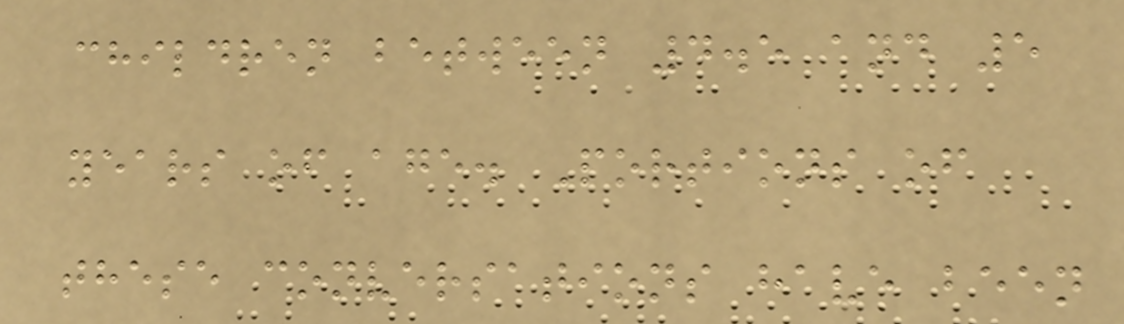children between 4.5 and 5
years of age. Portions of
these conversations have been
